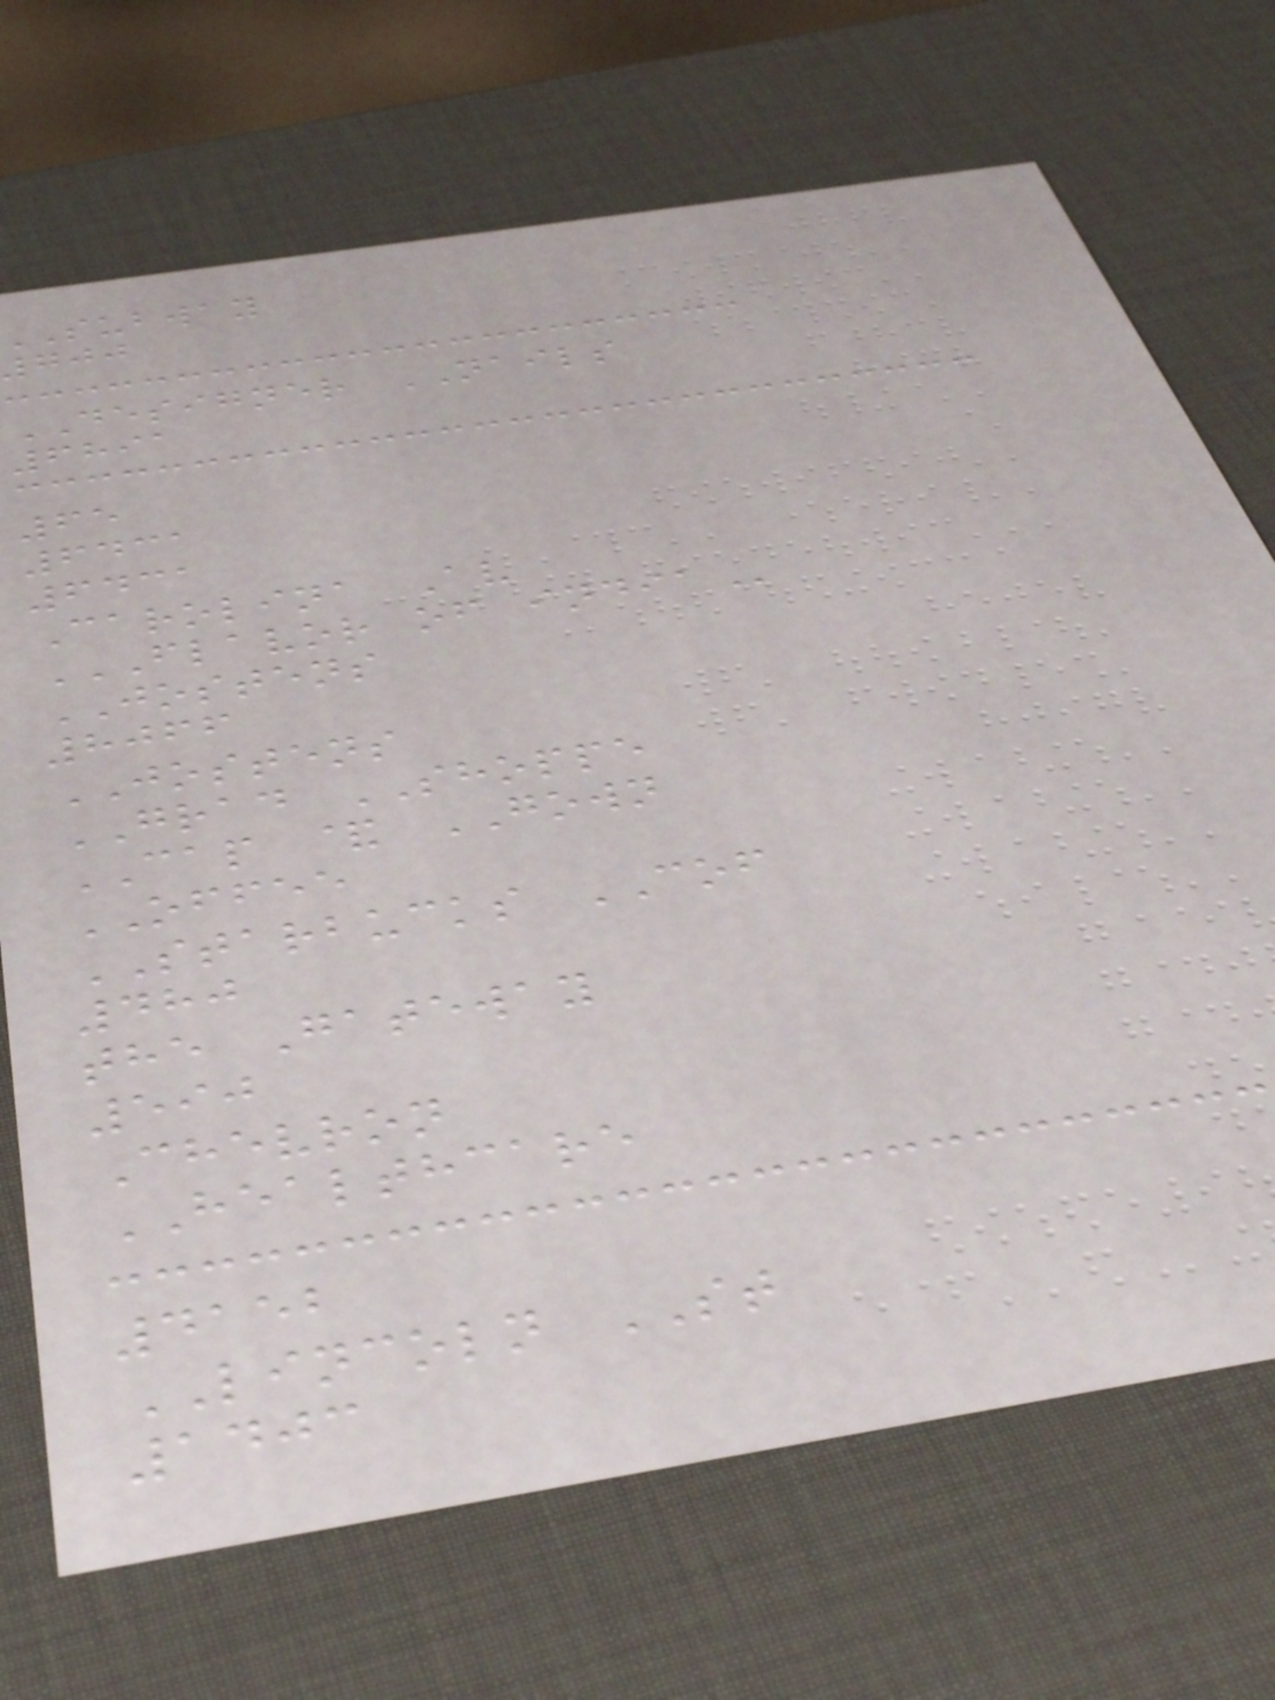subway
DESIGNER NAILS
6891
65
6431
6431
Carolina Av
FLAVOR OF INDIA
JOSTENS
8066
JOSTENS
GRAD SHOPPE
CAP & GOWN
OFFEE
STARBUCKS COF
480
the Gateway
590
Chevron
HEALTHCARE
4152
LINCOLN ST
1403
